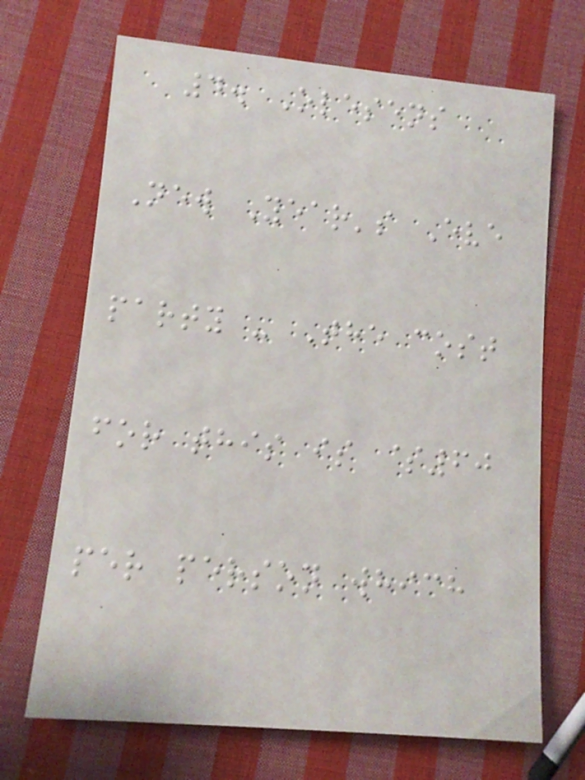4. Olesens
New Year's Eve
party - The cost
for this is $60
per person which
